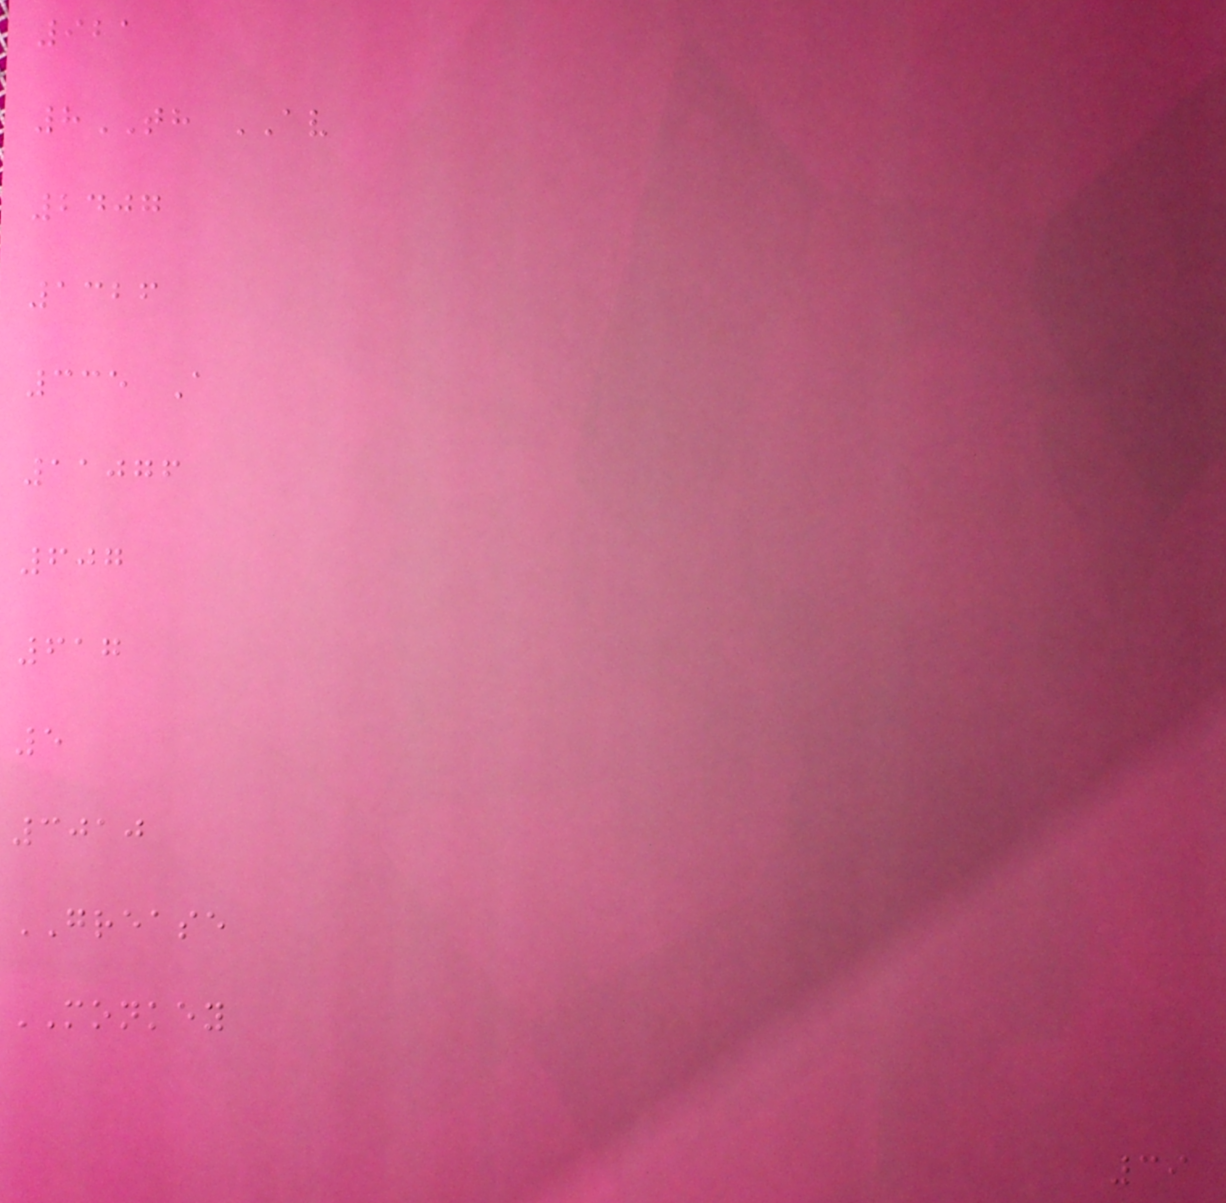921
8TH AV
2407
1326
335 A
11076
607
617
5
3010
GREASE
MONKEY
39
